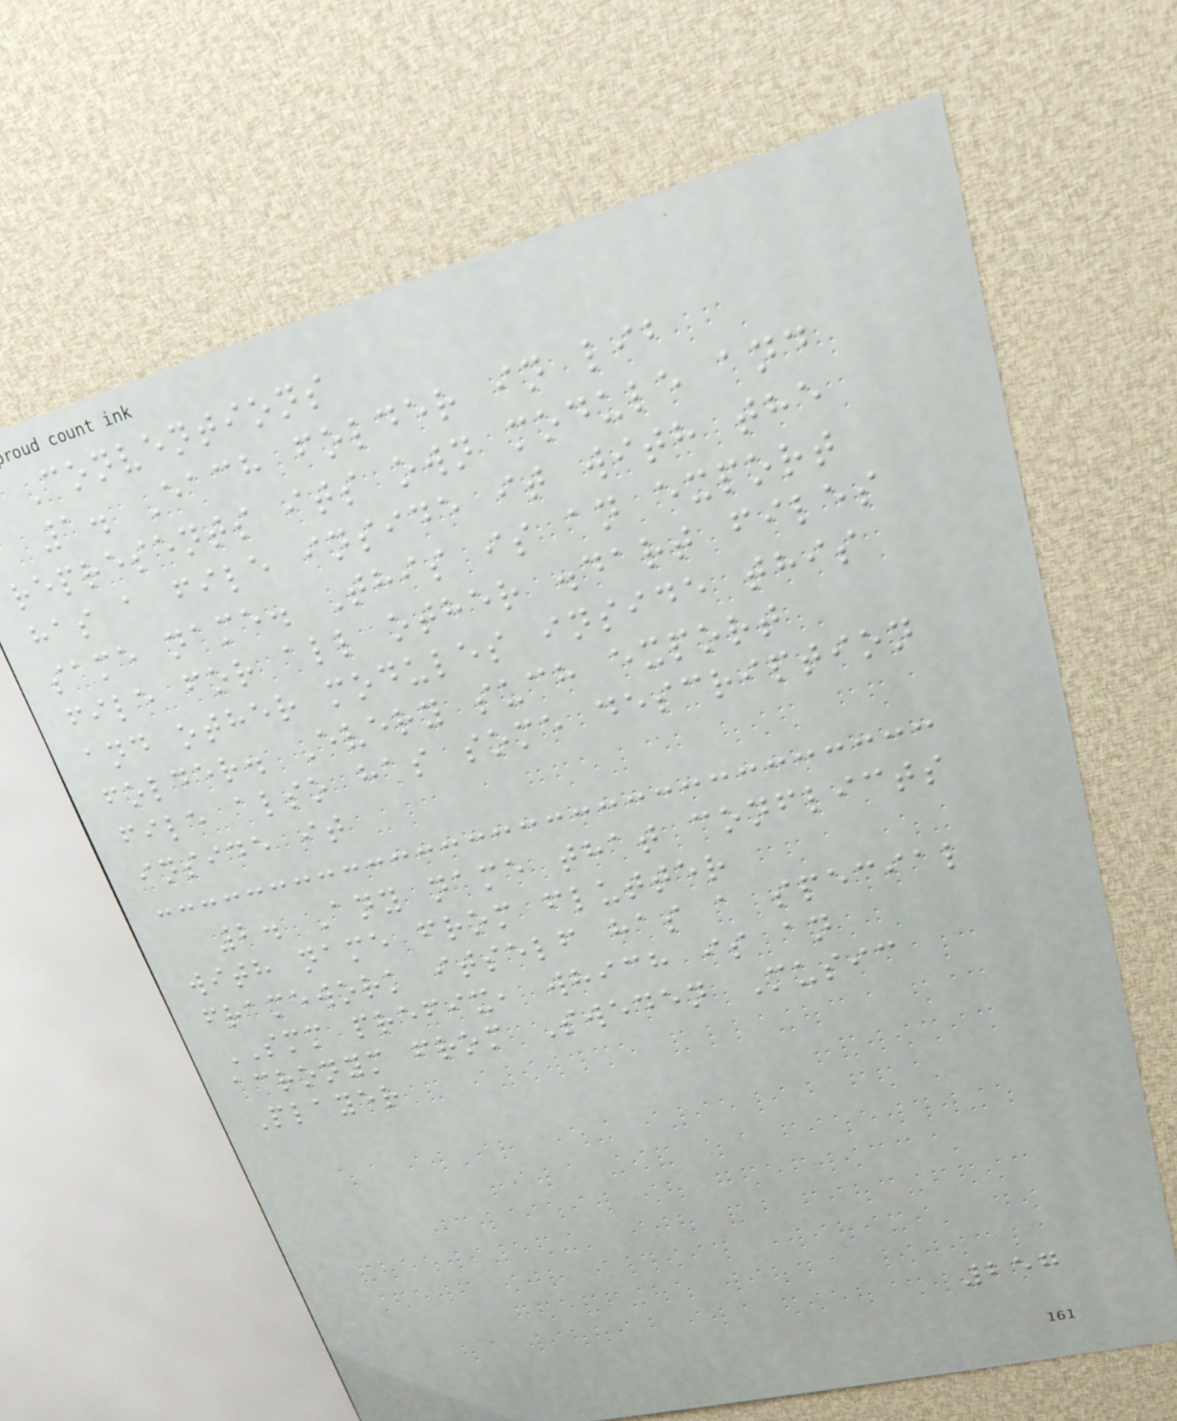Conventions
1. Each folder in lib
represents its own module and
has a file inside it with the
same name. This is an export
file for all other .dart files
and other modules inside this
folder. Every such export
file also has some description
inside it
2. Any name that conflicts
with name from flutter
framework itself has a special
SMM prefix, which is an
acronym from Sweden Music
Player
257
